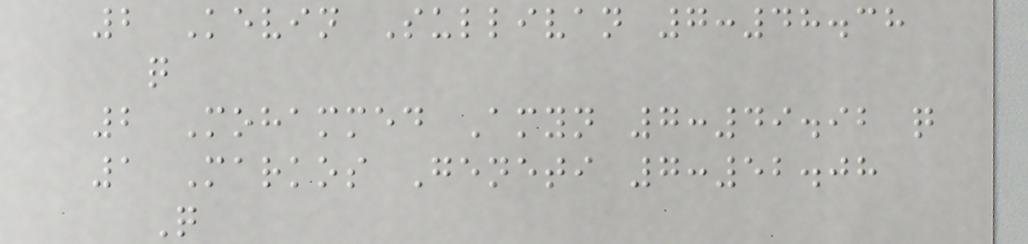2 Kevin Sullivan 7:48.38
q
2 Mohammed Amyn 7:49.92 q
1 Markos Geneti 7:52.08
Q
